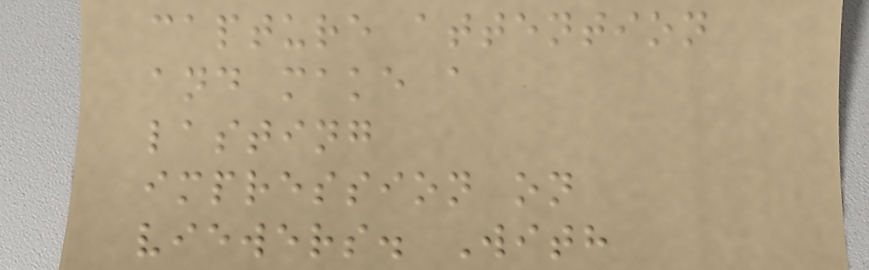capture attention
and make a
lasting
impression on
viewers. With
